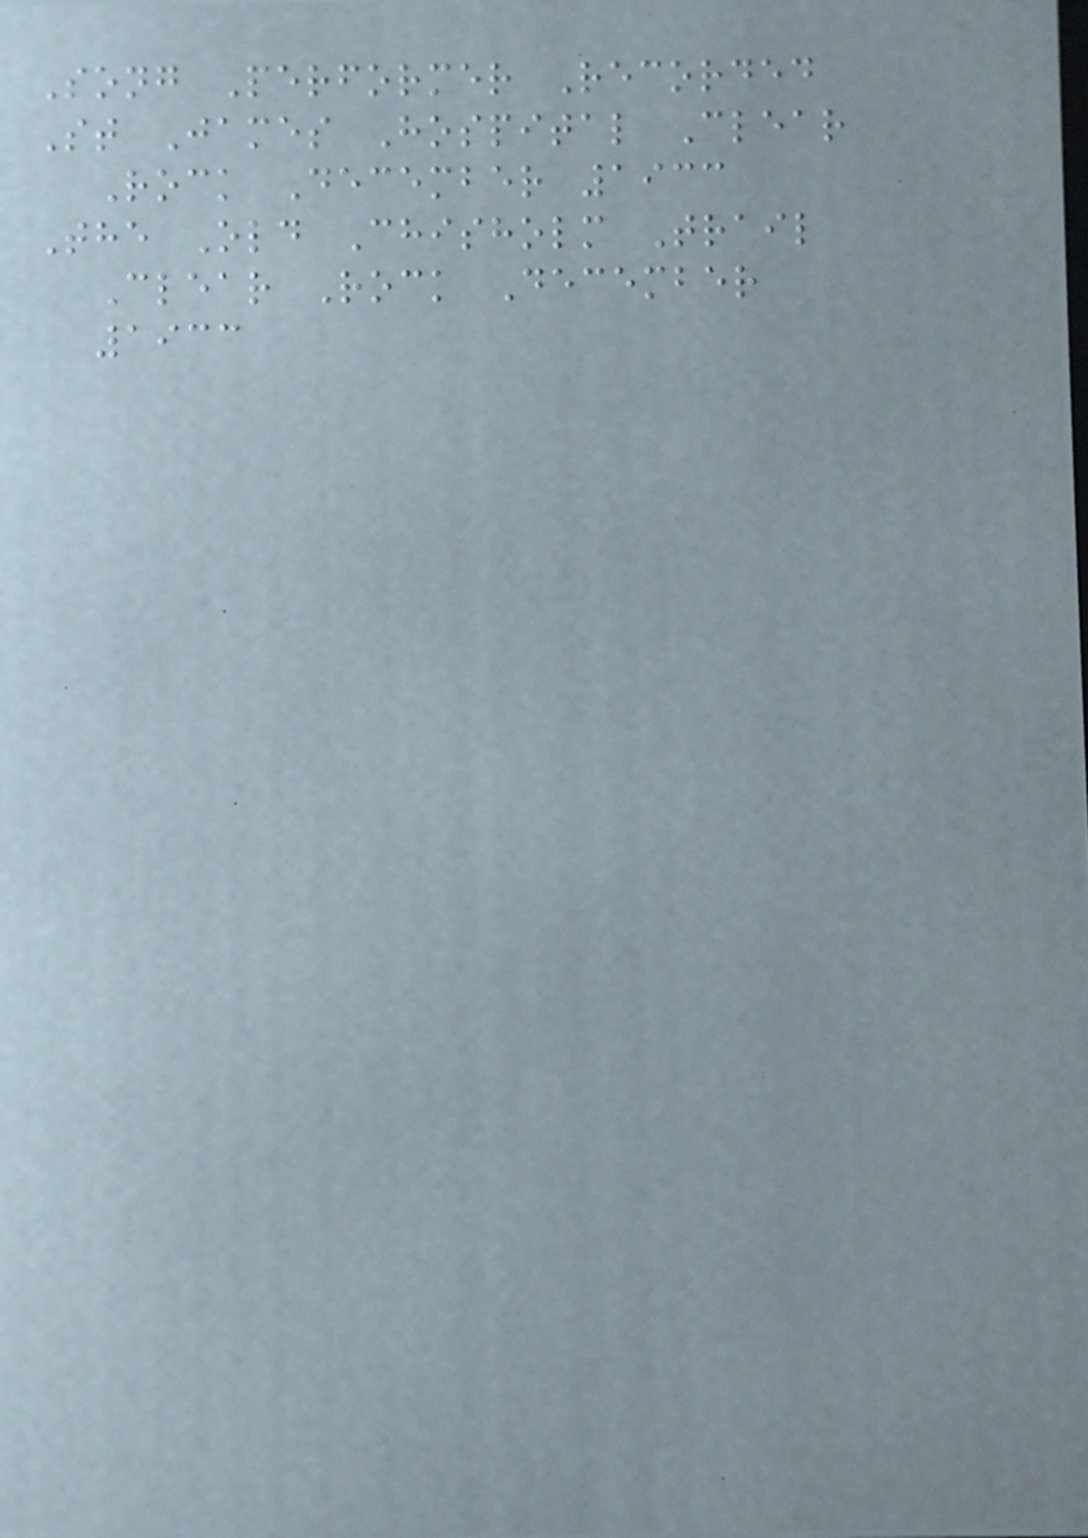Song Performer Recorded
St James Hospital Clear
Rock December 1933
The Old Chisholm Trail
Clear Rock December
1933
